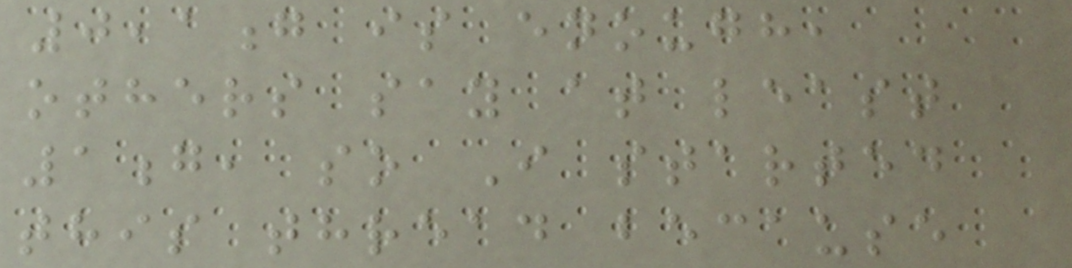0,1g is enough,
others say at least
1g, so I started
this thread because
